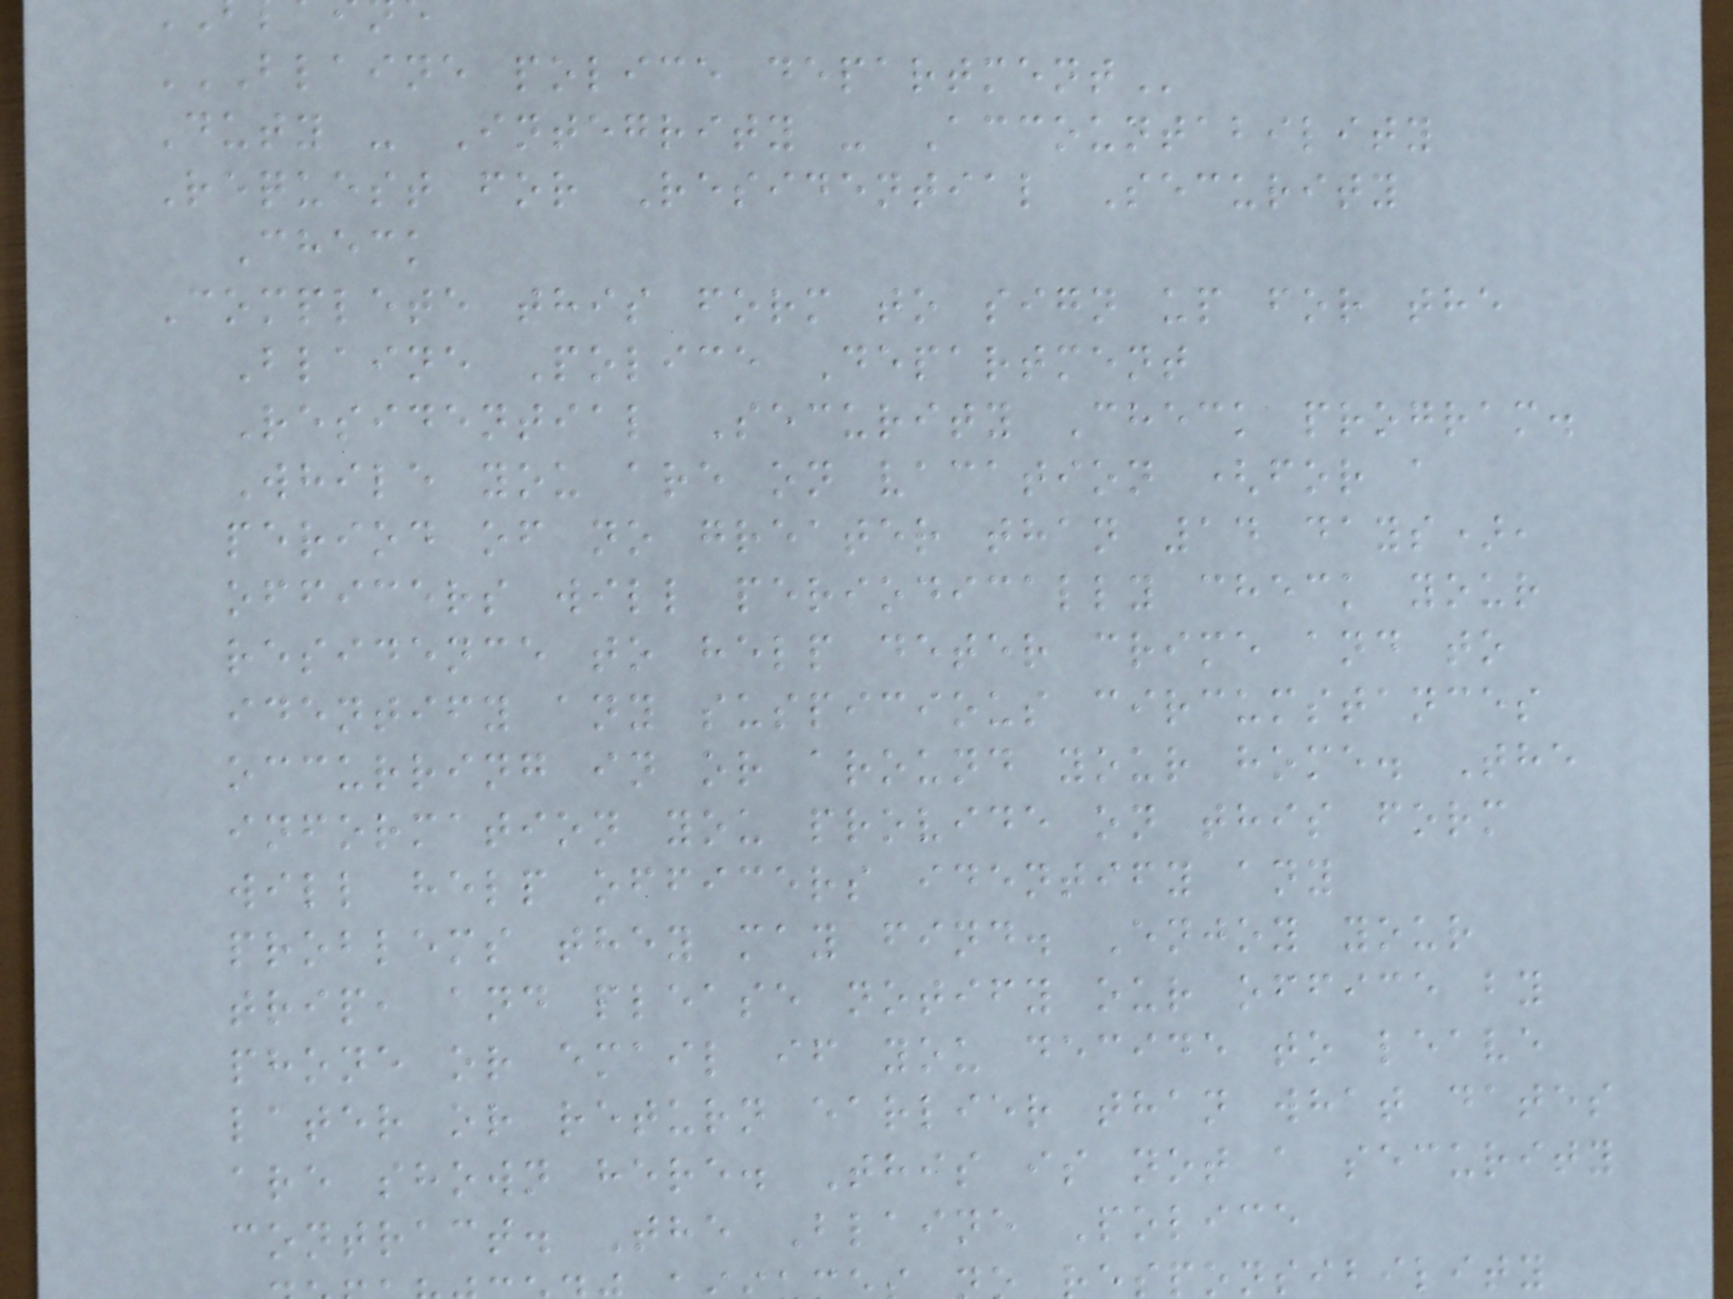BLAINE POLICE DEPARTMENT
Duty - Integrity - Accountability
Request for Residential Security
Check
Complete this form to sign up for the
Blaine Police Department
Residential Security Check program.
While you are on vacation (for a
period of no greater than 14 days),
officers will periodically check your
residence to help deter crime and to
identify any suspicious circumstances
occurring in or around your home. The
information you provide on this form
will help officers identify any
problems they may find. Enjoy your
trip, and please notify our office by
phone or email if you decide to leave
later or return earlier than what dates
are shown here. This is not a security
contract. The Blaine Police
ponsibility
